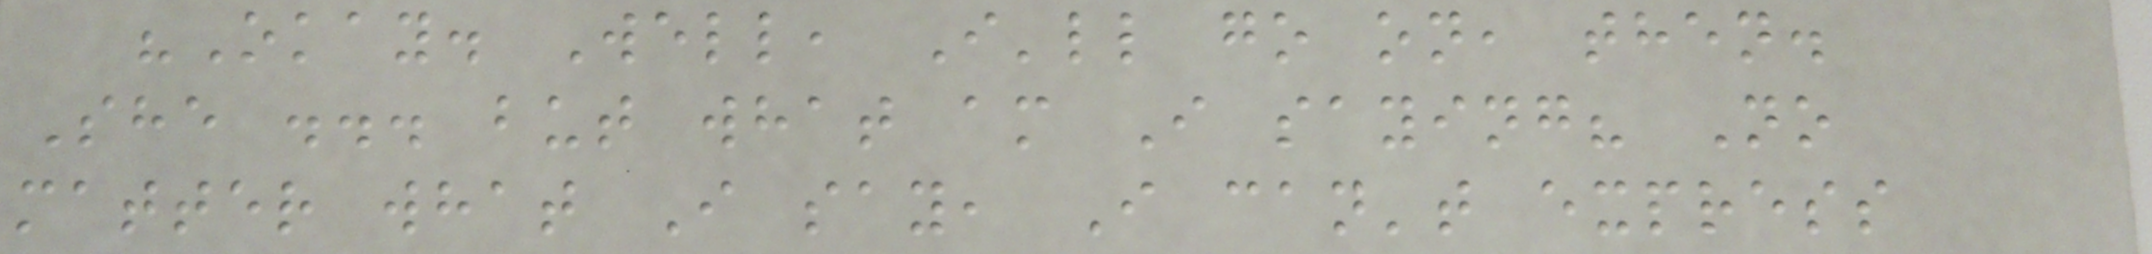"Okay. Well, I'll go on, then.
She ... but what am I saying? No
matter what I say, I can't express
